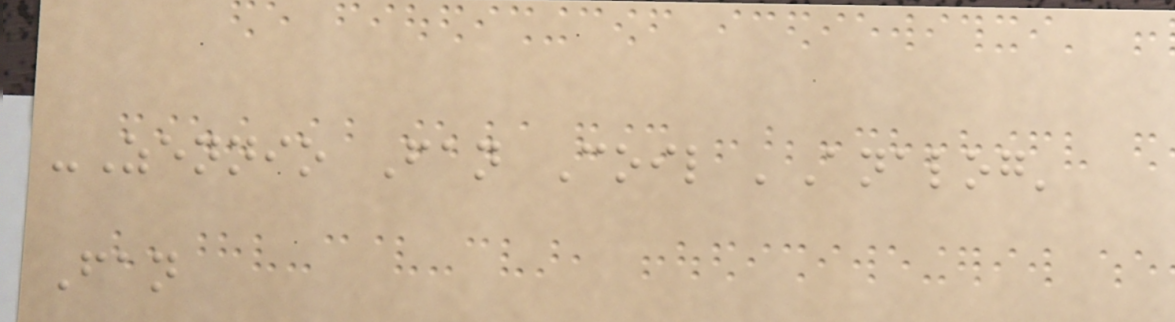-Zennio Fan Coil 'Analog'
Fan
